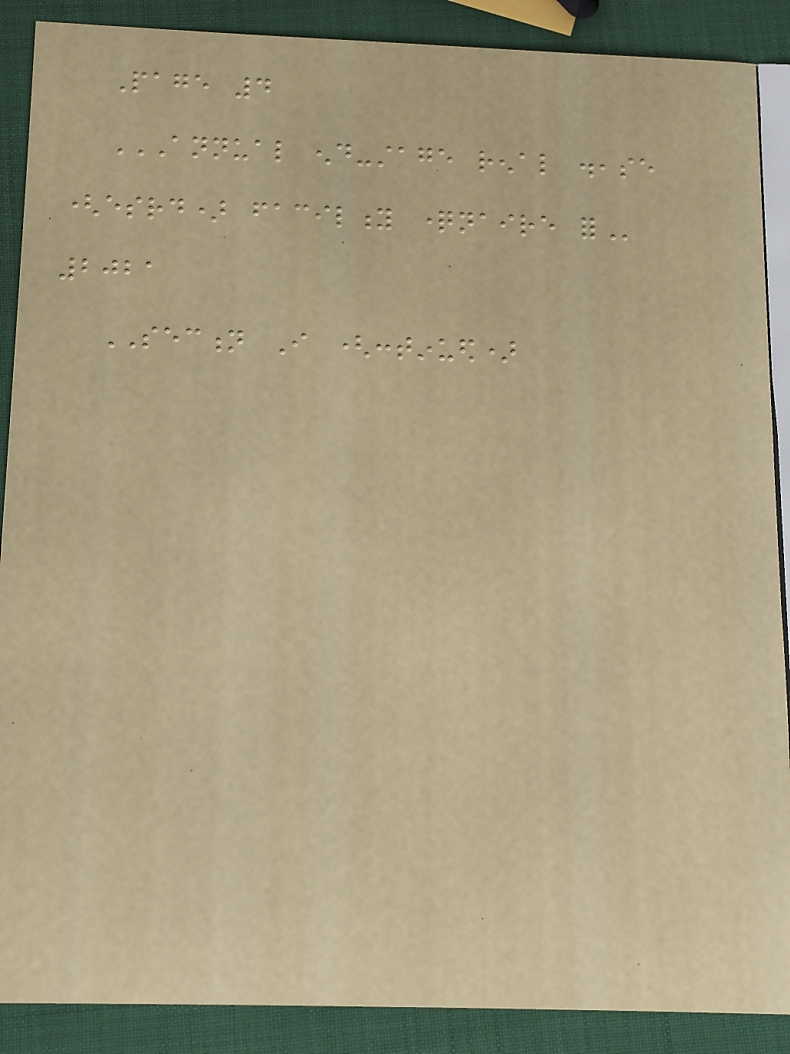Page 4
ANNUAL END-STAGE RENAL DISEASE
(ESRD) FACILITY QUESTIONNAIRE FOR
2021
SECTION I (continued)
